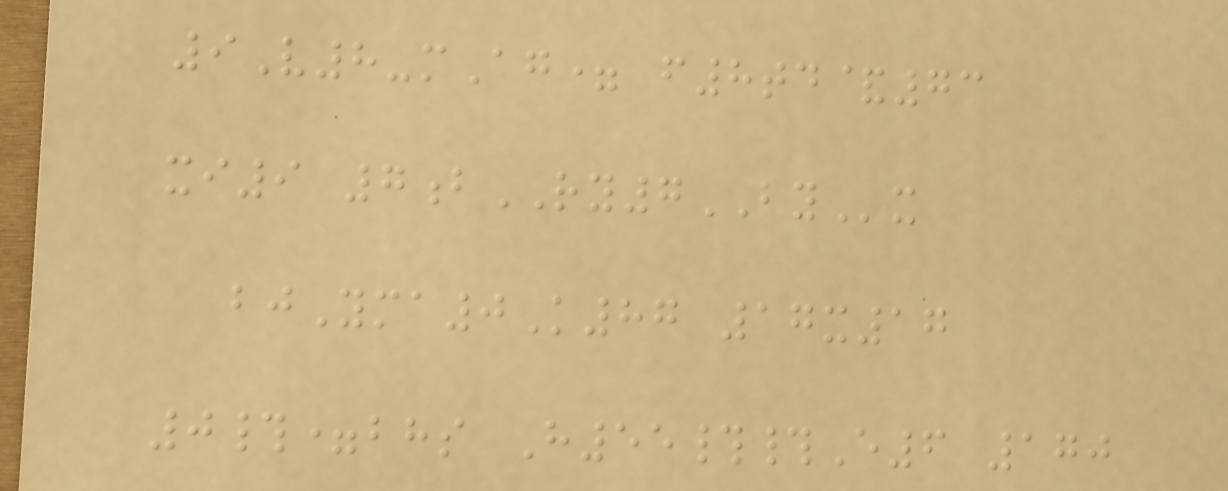9V8-mAg= f8td&73
xi9 7bRY7BYx
bjYma0K87 17x17
0#=bhs H55##E6 170
